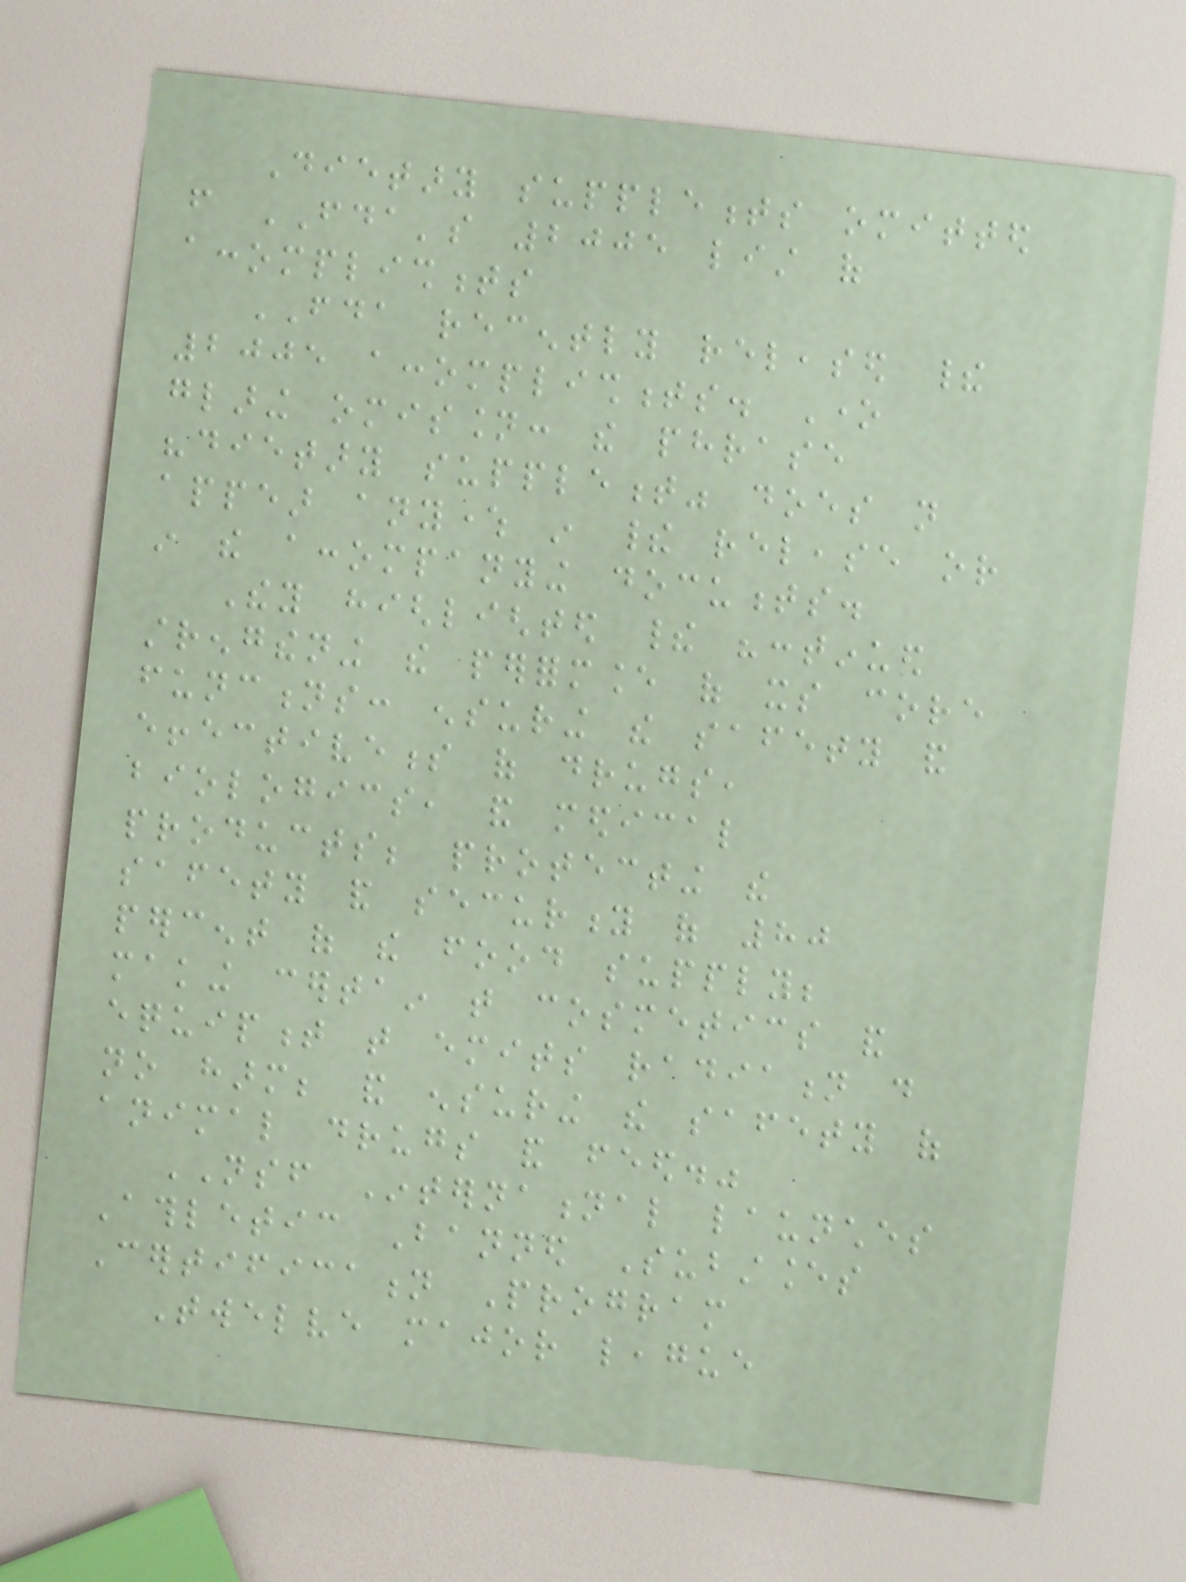Dietary supplements omitted
from FDA's 2005 list of
accomplishments
FDA recently released their
2005 accomplishments. One
glaring omission: the phrase
"dietary supplement" does not
appear anywhere in their release or
in the accompanying documents.
They highlighted their "continued
strengthening the performance of its core
functions: ensuring the safety and
effectiveness of drugs,
biologics, and medical
products; protecting the
safety and security of 80
percent of the food supply;
making certain that cosmetics and
equipment that emits radiation do
no harm; and ensuring the safety of
animal drugs and feed."
NSF International launches
Athletic Banned Substances
Certification Program
Twelve major league
